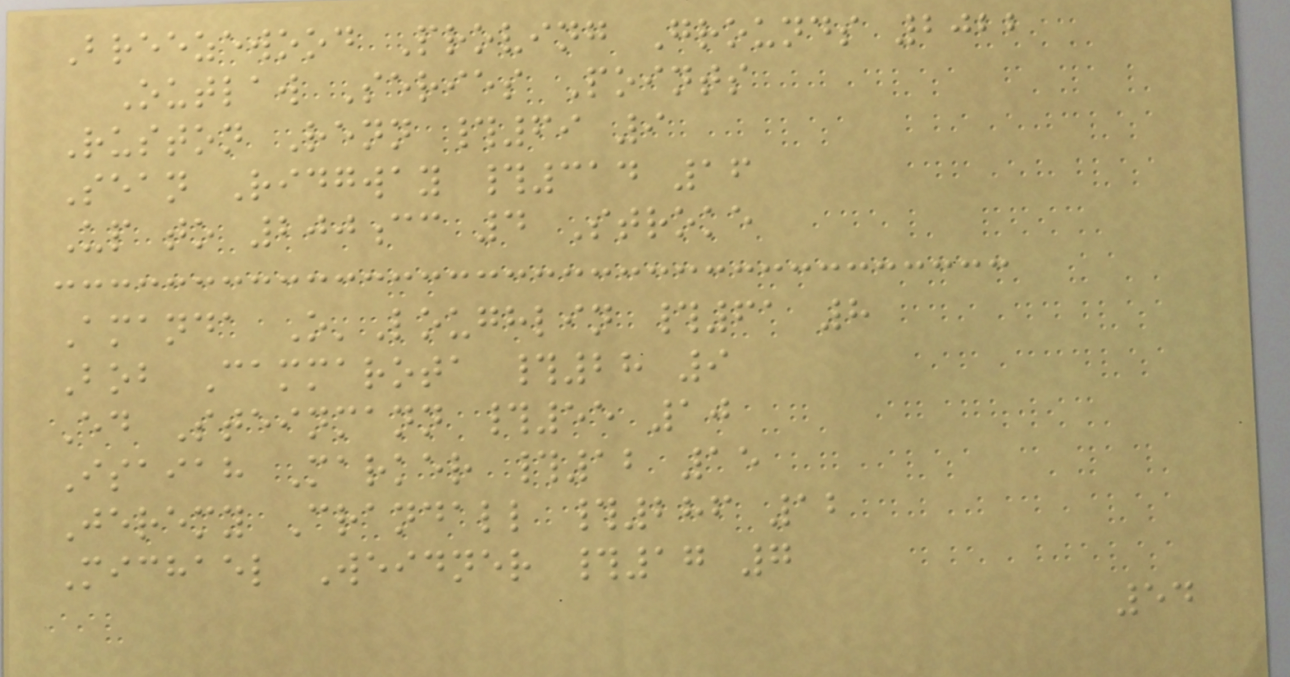Breezewood Proving Grounds 2022
Outlaw Series Points
Ruston Renn #69 9
Sean Ridgway #314 16
Up to 200cc 4 Stroke
Amanda O'Loughlin #61 8
Bob Cammarota #28 9
Ed Steinmann #55 10
Isaiah Marker #12 15
Jeremy Crandall #286 12
Michael Weidner #17 7
54
